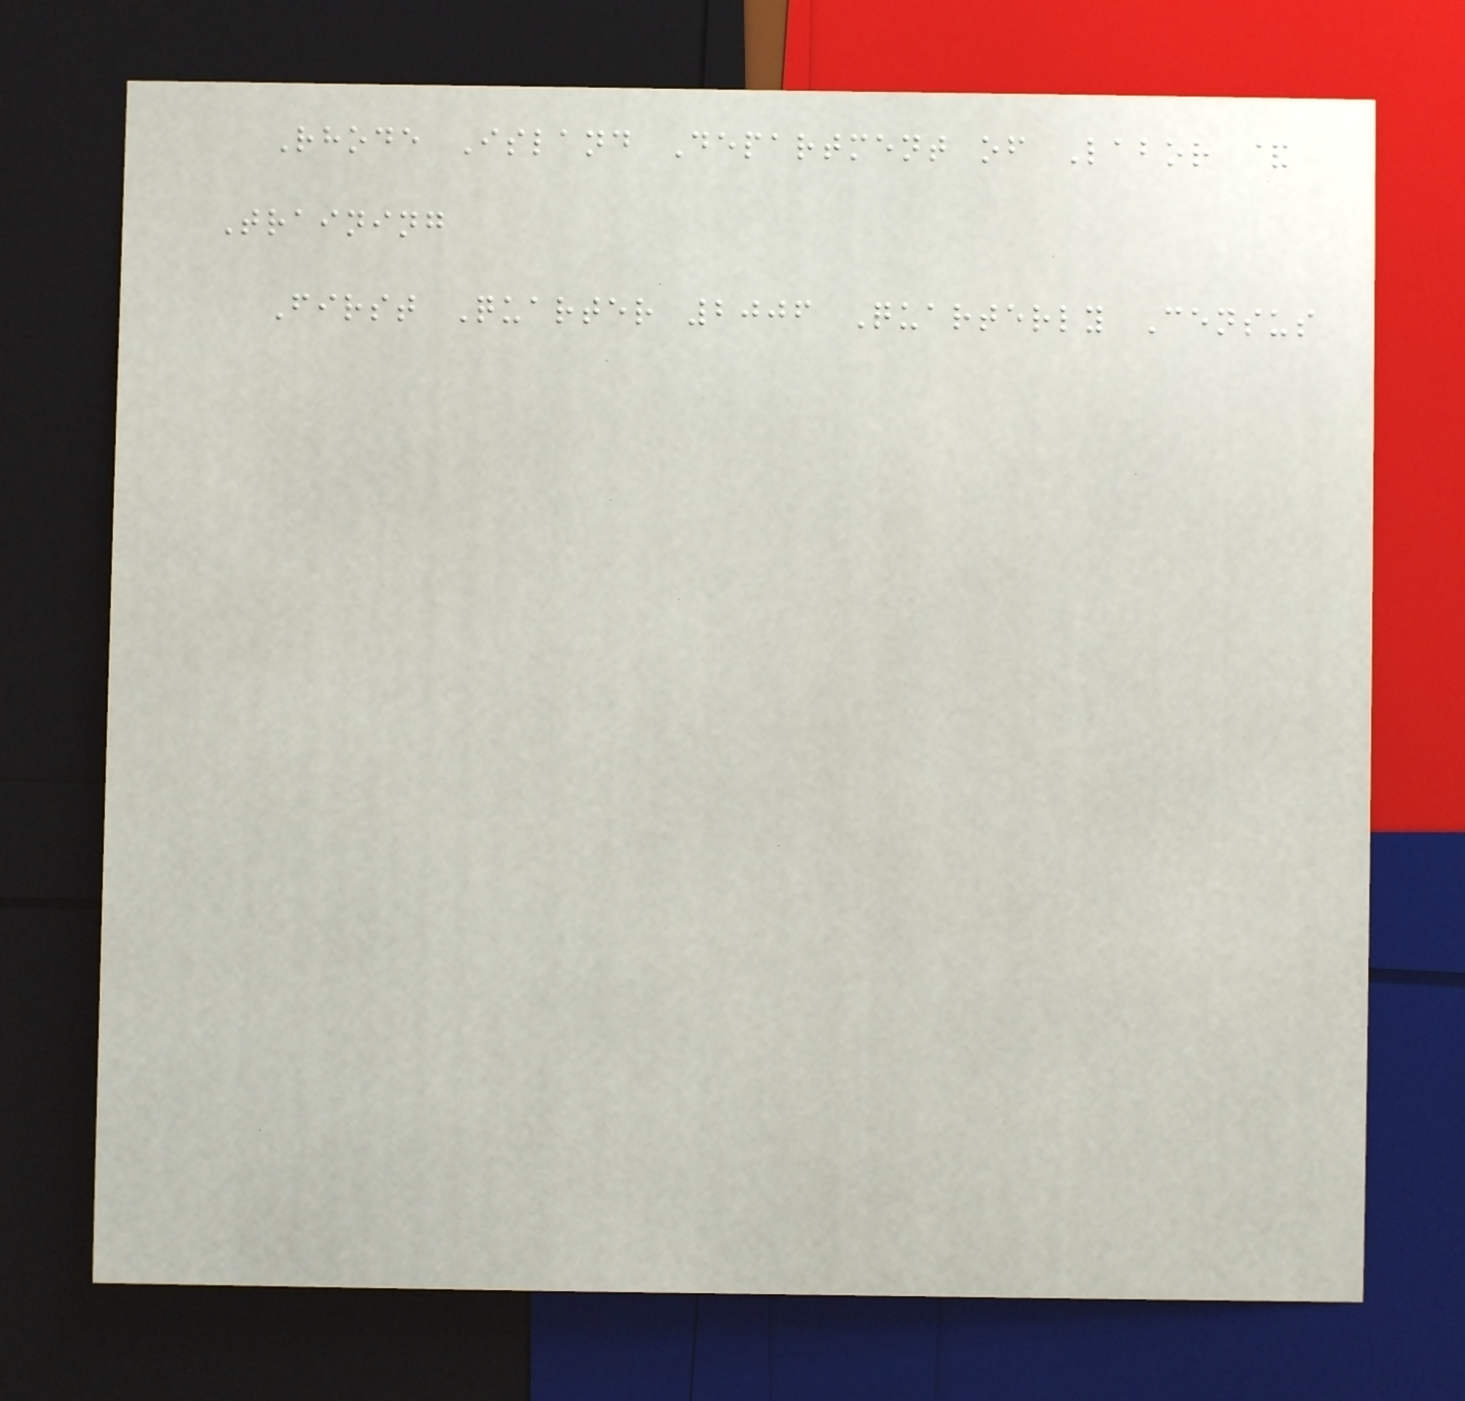Rhode Island Department of Labor &
Training
First Quarter 2006 Quarterly Census
